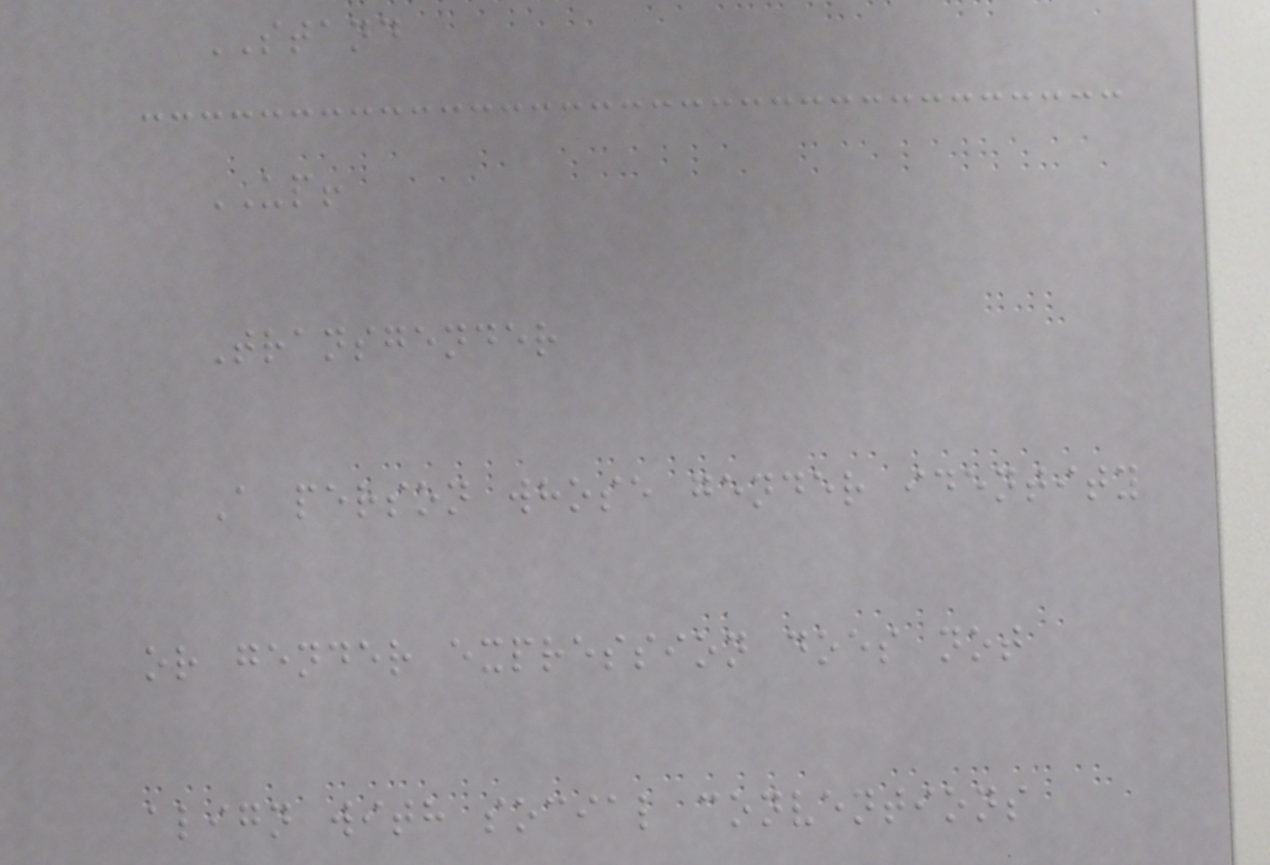STAND
UP!
Transgender
A person whose gender identity
or gender expression does not
align with social conventions
